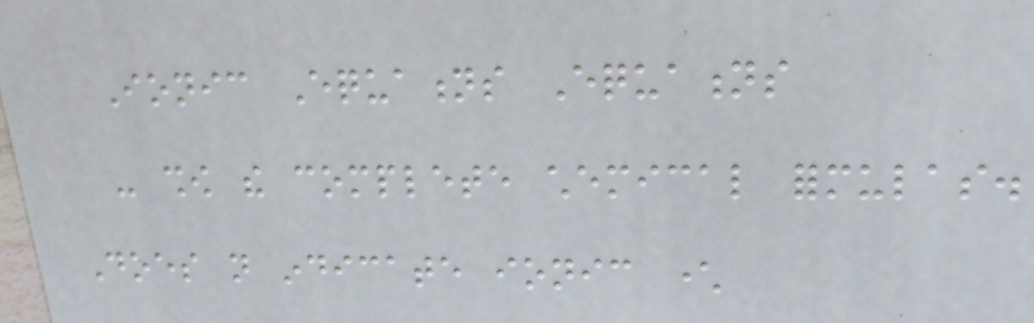Ionic Equations Equations
- show the complete chemical formulas.
Does not indicate ionic character
